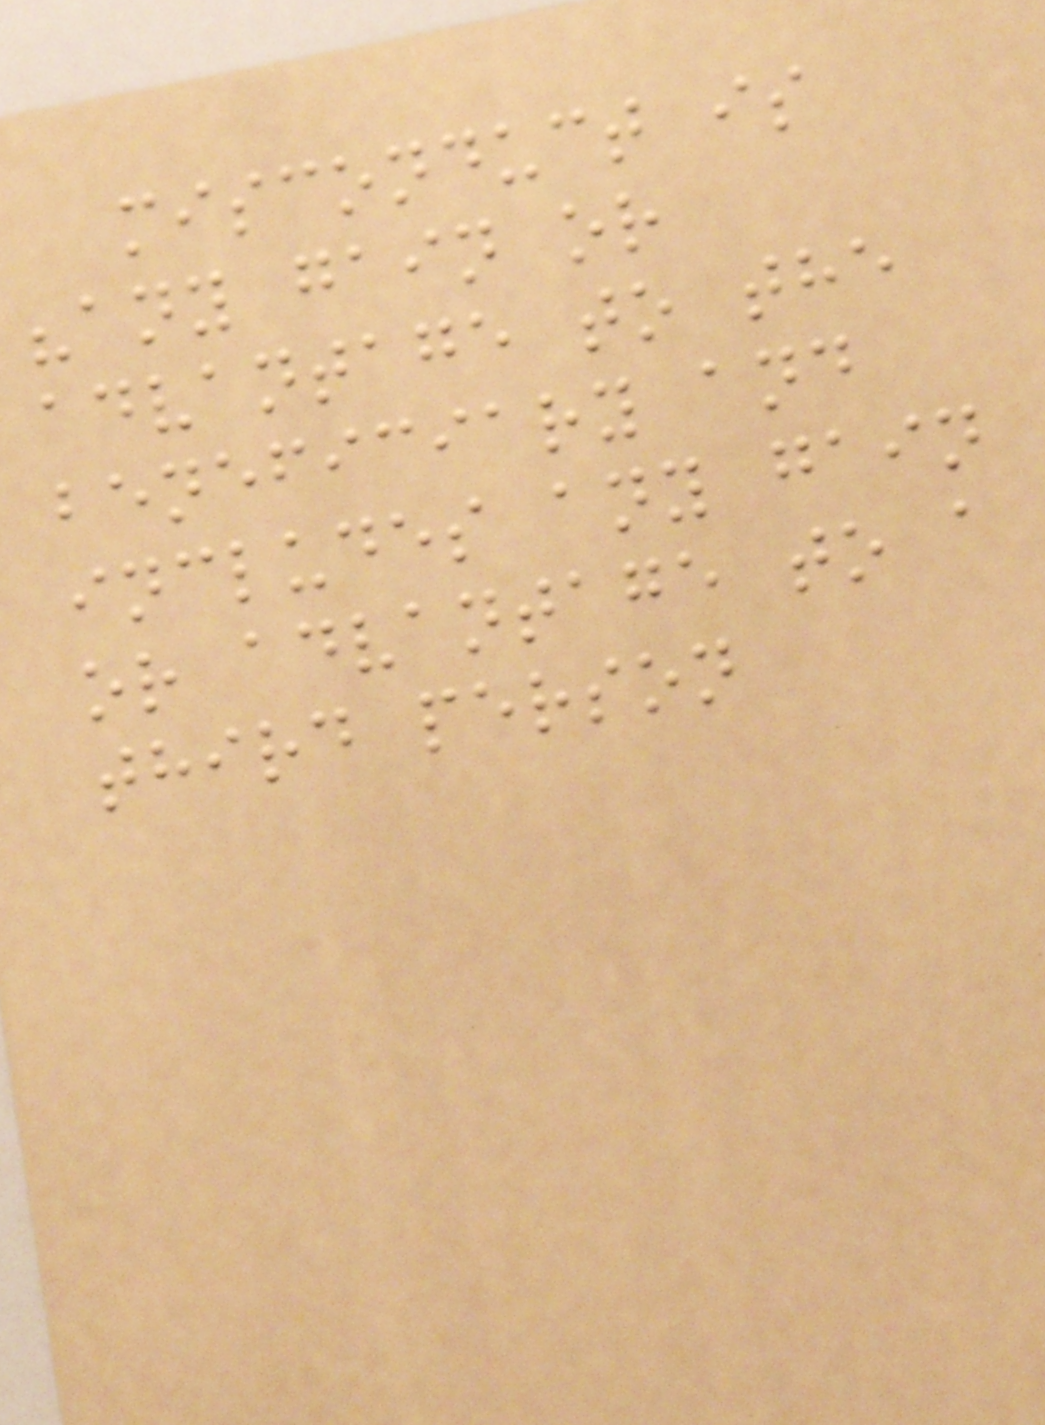misconduct is
"any gain or
advantage to the
beneficiary and
includes any gain
or advantage to a
third person
